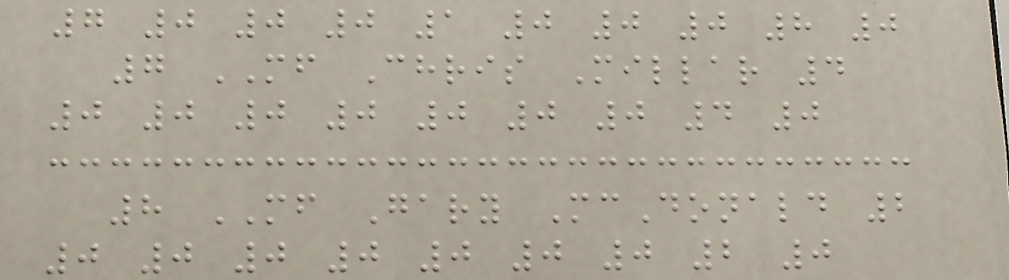7 0 0 0 1 0 0 0 8 0
7 MF Chris Millar 4
0 0 0 0 0 0 0 4 0
8 MF Gary McDonald 2
0 0 0 0 0 0 0 2 0
